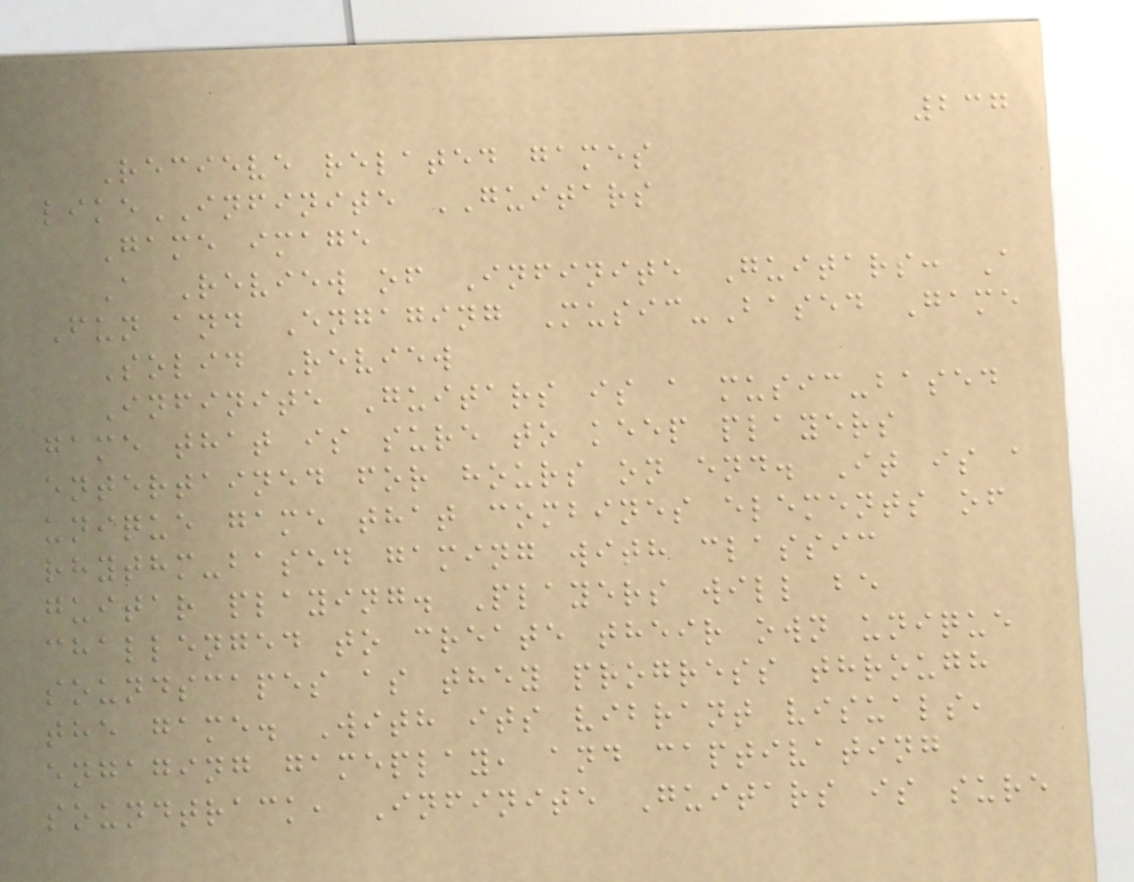237
Recieve related games
likeINFINITE GUITARS
Game image
A Review of Infinite Guitars: A
Fun and Engaging Music-Based Game
Solid Review
Infinite Guitars is a music-based
game that is sure to keep players
entertained for hours on end. It is a
unique game that combines elements of
rhythm-based gaming with classic
guitar playing. Players will be
challenged to create their own unique
soundscapes as they progress through
the game. With its vibrant visuals,
engaging gameplay, and captivating
soundtrack, Infinite Guitars is sure
